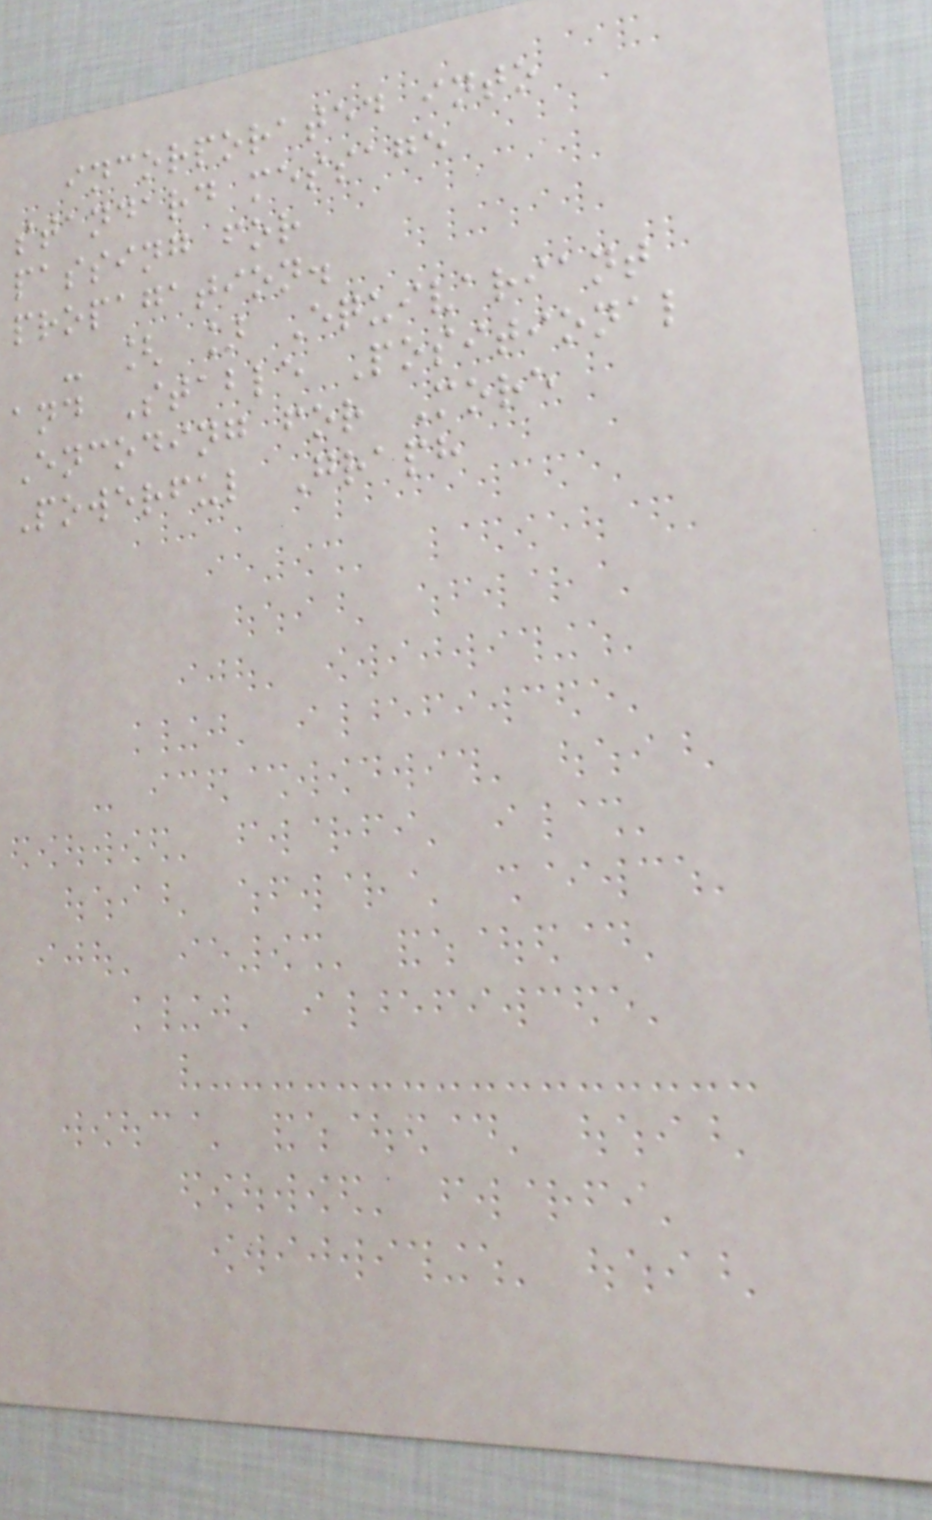incorporated into
standard message
passing for
propagation.
- [ ] Equivariant
and Stable Positional
Encoding for More
Powerful Graph
